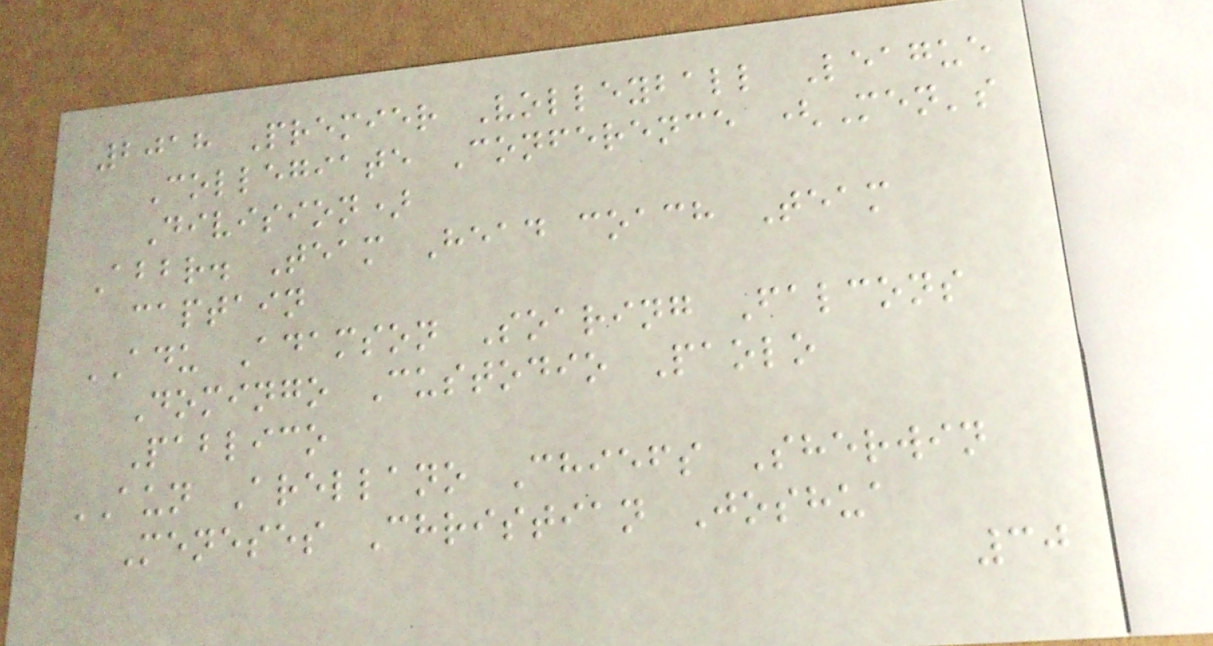2018 Premier Volleyball League
Collegiate Conference (Men's
Division)
Abbr. Team Head coach Team
captain
ADU Adamson Soaring Falcons
Domingo Custodio Paolo
Pablico
AUN Arellano Chiefs Sherwin
Meneses Christian Joshua
30
